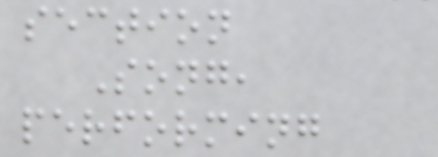section
Song,
performing
